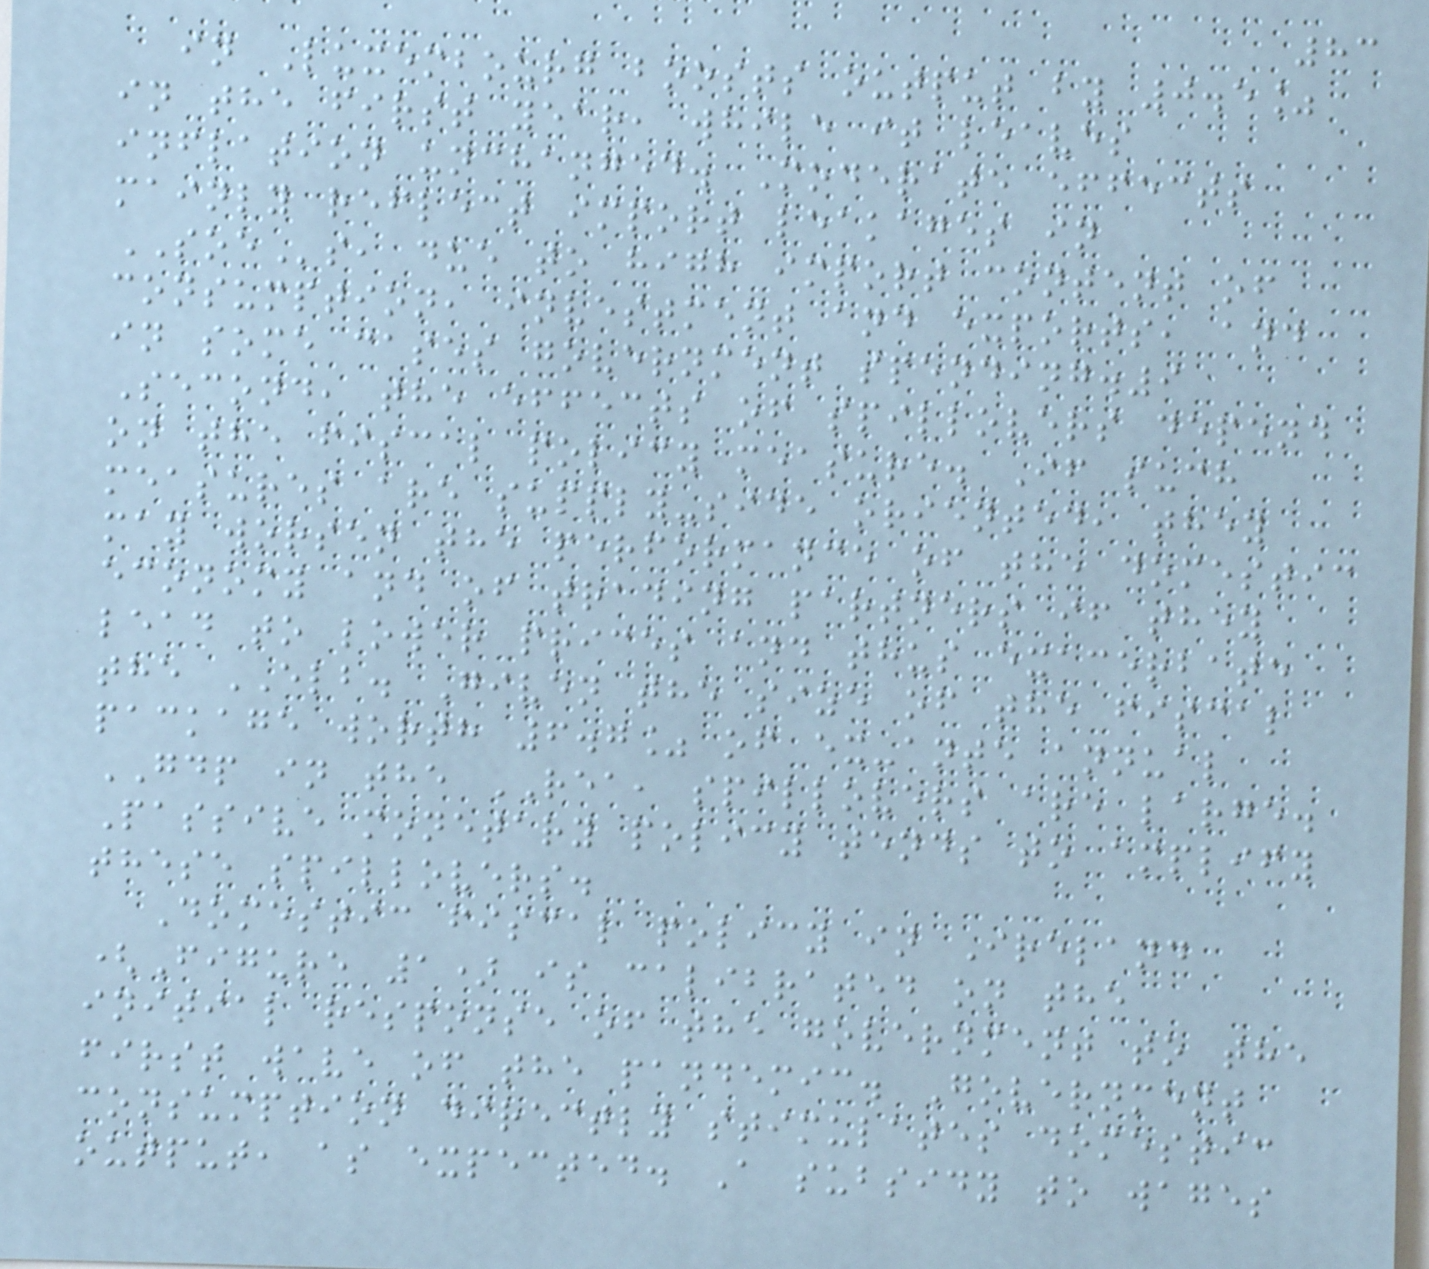83
in Luxembourg boosts output by 0.5%
in the first year, while it leaves
inflation unchanged. Moderate effects
mainly reflect import leakages in
SOEs, due to high import content of
consumption, investment and exports, and
in some cases government spending.9
Second, the effects of spillovers depend
on the fiscal policy measure. If such
measures are supply-side oriented, they
may worsen the performance of the domestic
economy and of trading partners if they
lead to lower prices and thus exacerbate
the ELB. Given the size of the fiscal
package worth 6.7% of ex-ante annual
GDP in the REA, spillovers are large.
Passive monetary policy tends to amplify
these spillovers.
Domestic fiscal policy in Ireland
(Figure 1) is calibrated on the
initial response of the government to the
first wave of the pandemic. Government
consumption directly stimulates domestic
output, as expected. A subsidy to wages
